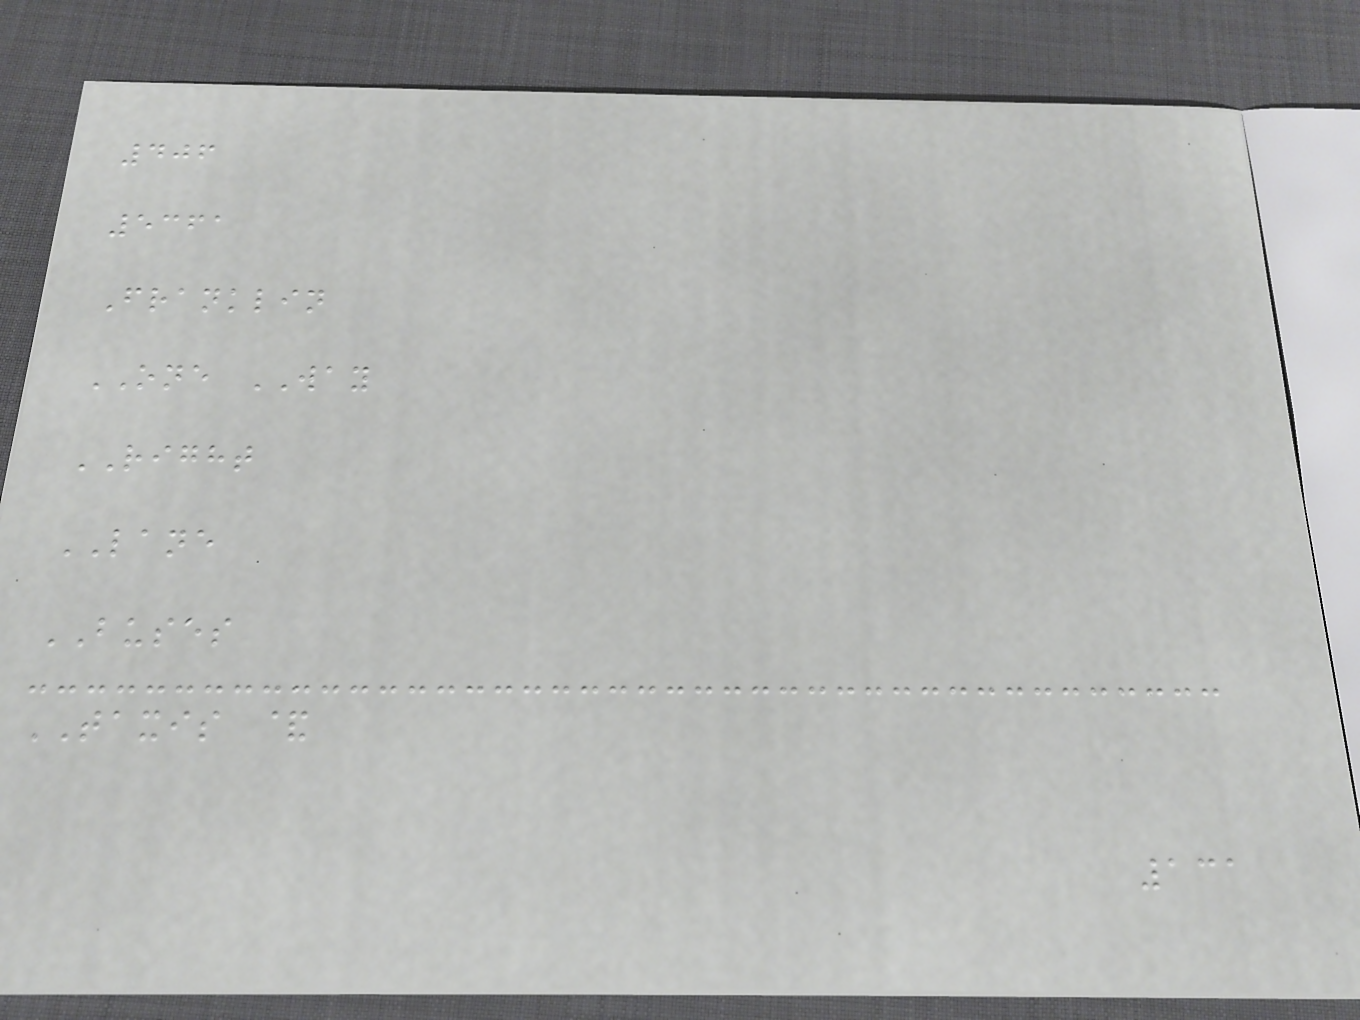406
5361
Franklin
ONE WAY
RIGHT
LANE
BUSES
TAXIS &
131
